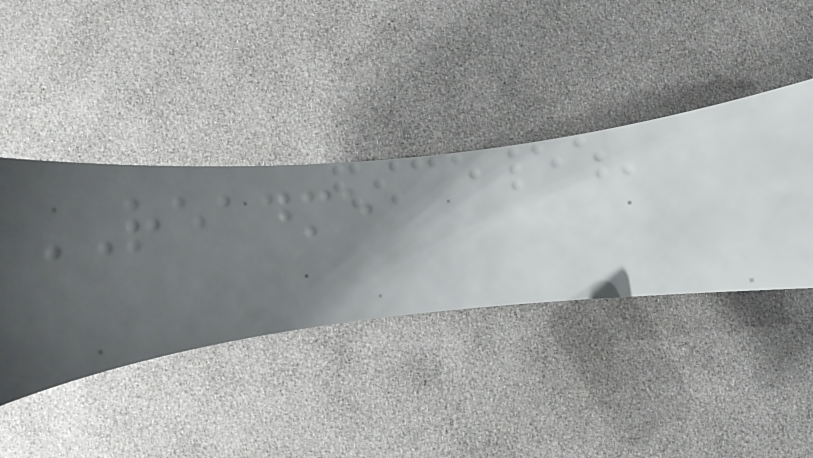README
